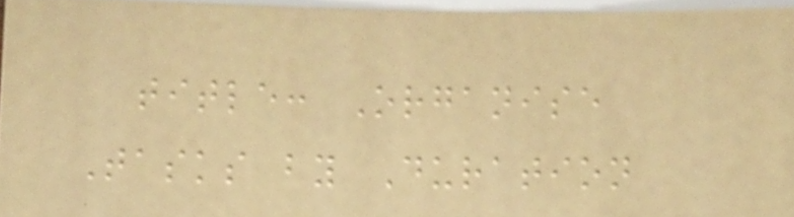title: Organise
Tasks by Duration
